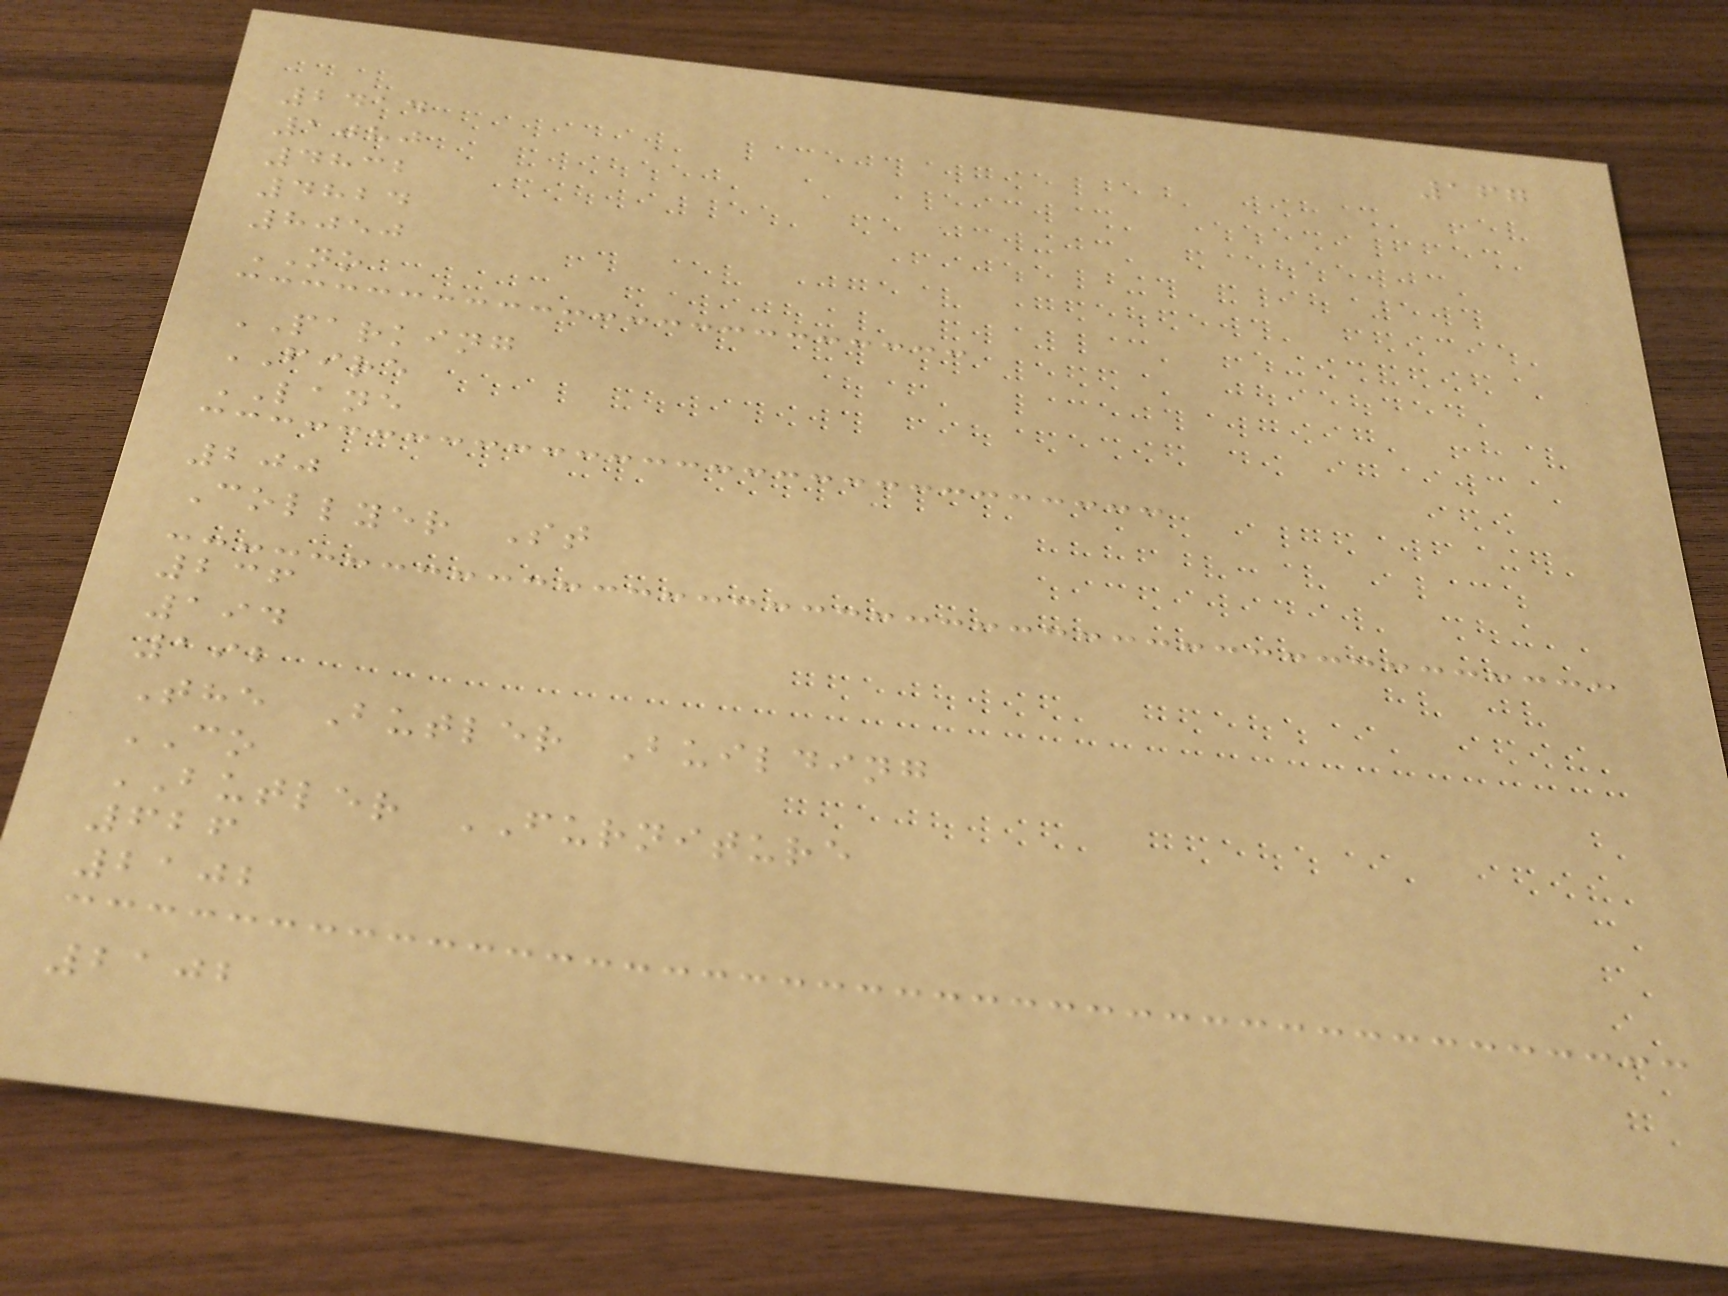167
2414
1080
4832
4824
8050
NO
PARKING
FIRE
LANE
200
Collyer St
236
194
192
The Butler Building
CO
BUTLER FURNITURE
626
2102
2102
